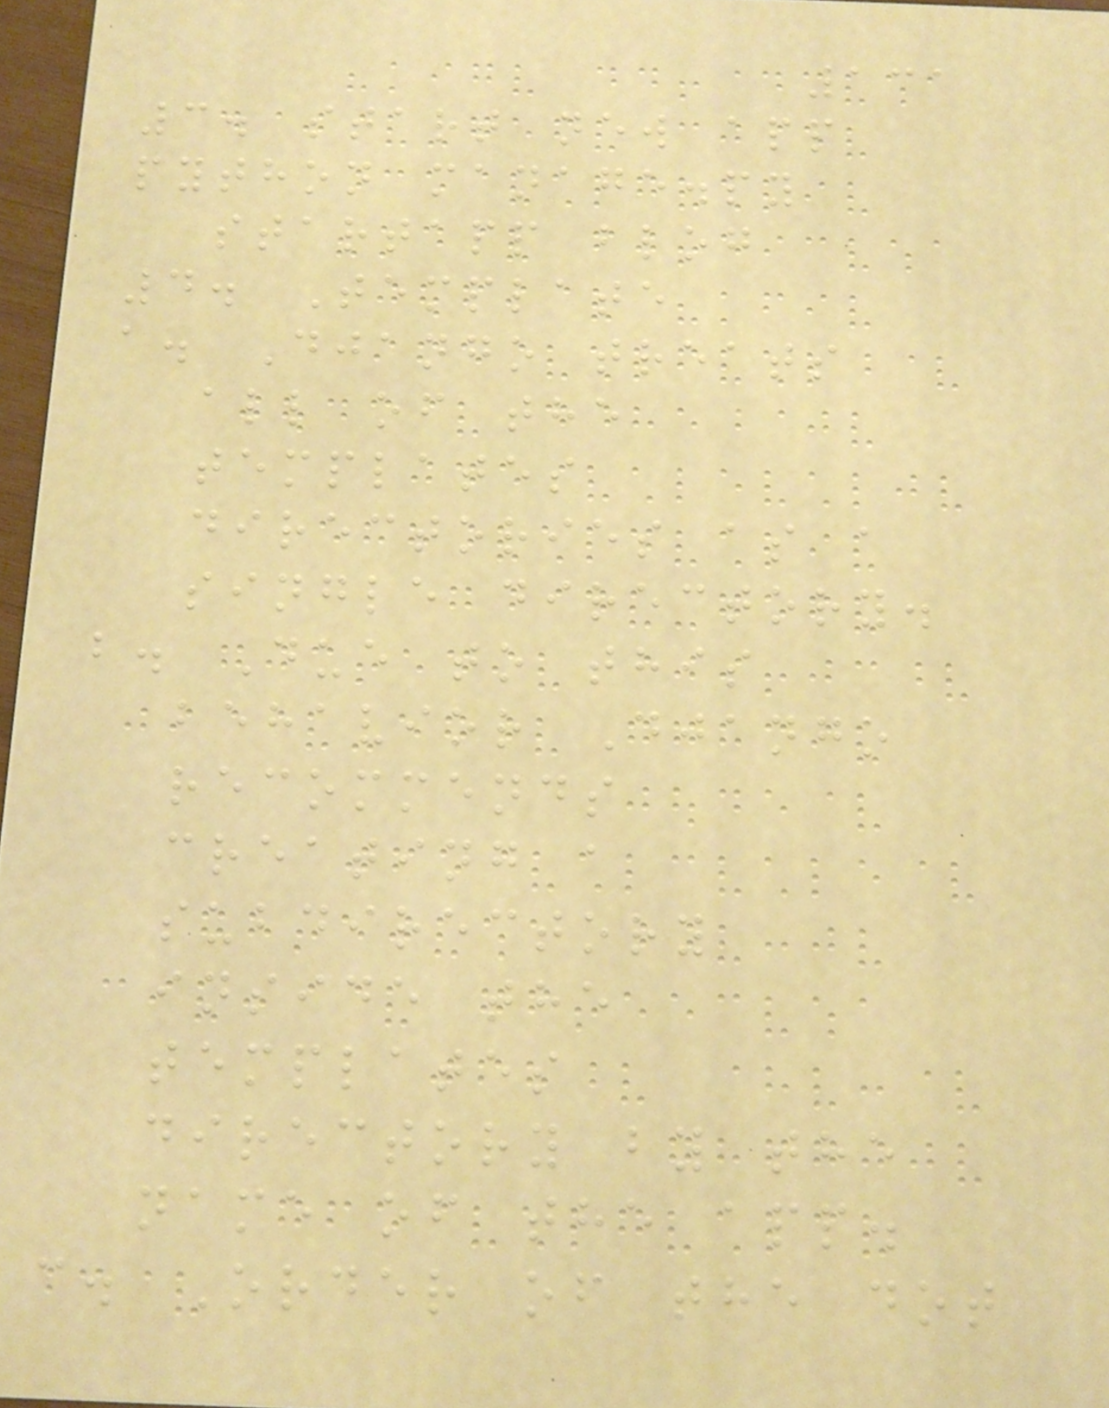131
3. start new app
python manage.py
startapp blog
4. Template
a. Django treats
all of the
templates
directories as a
single directory.
b. Due to this
behavior Django
recommends
creating a
subdirectory
inside the
templates
directory by the
name of the app.
c. Order of the dot
